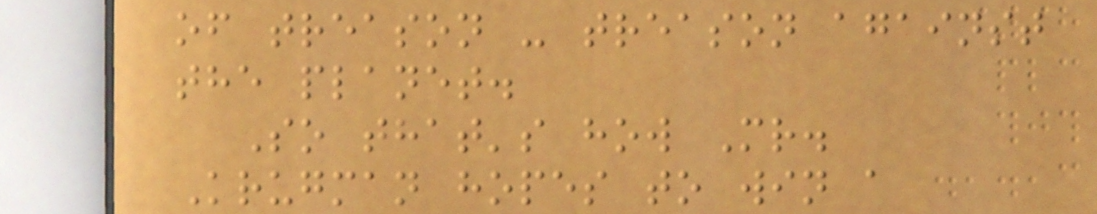of treason - treason against
the planet.
So that's how Mr.
Krugman hopes to win a
